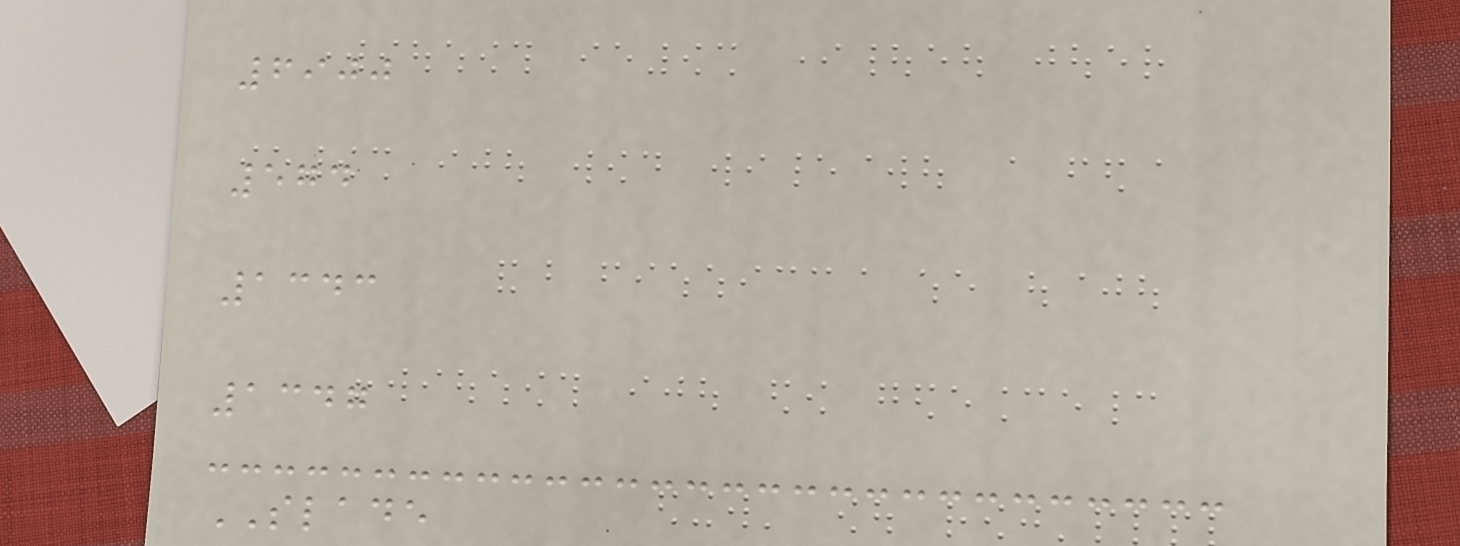6900
574
1343
1347
SLADE
